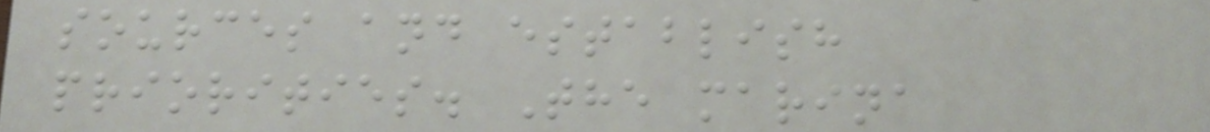sources and establish
priorities. The marina
